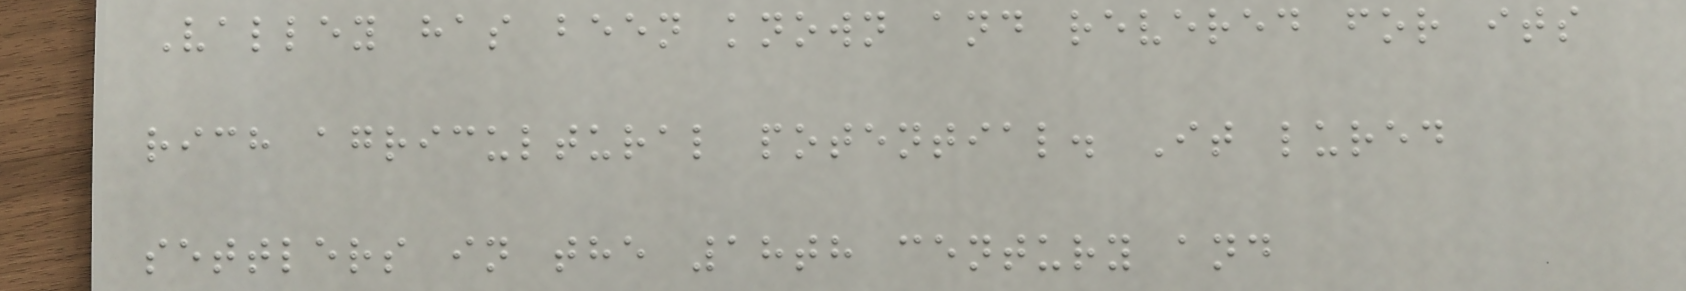Valley has been known and revered for its
rich agricultural potential. It lured
settlers in the 18th century and
